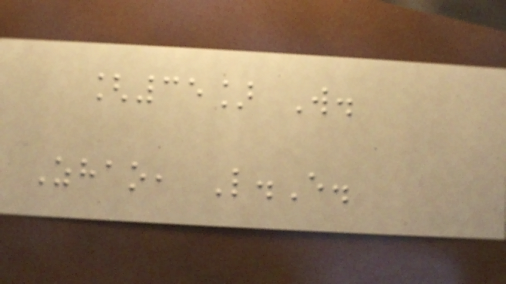[35] W.
Zhao, L.E.
